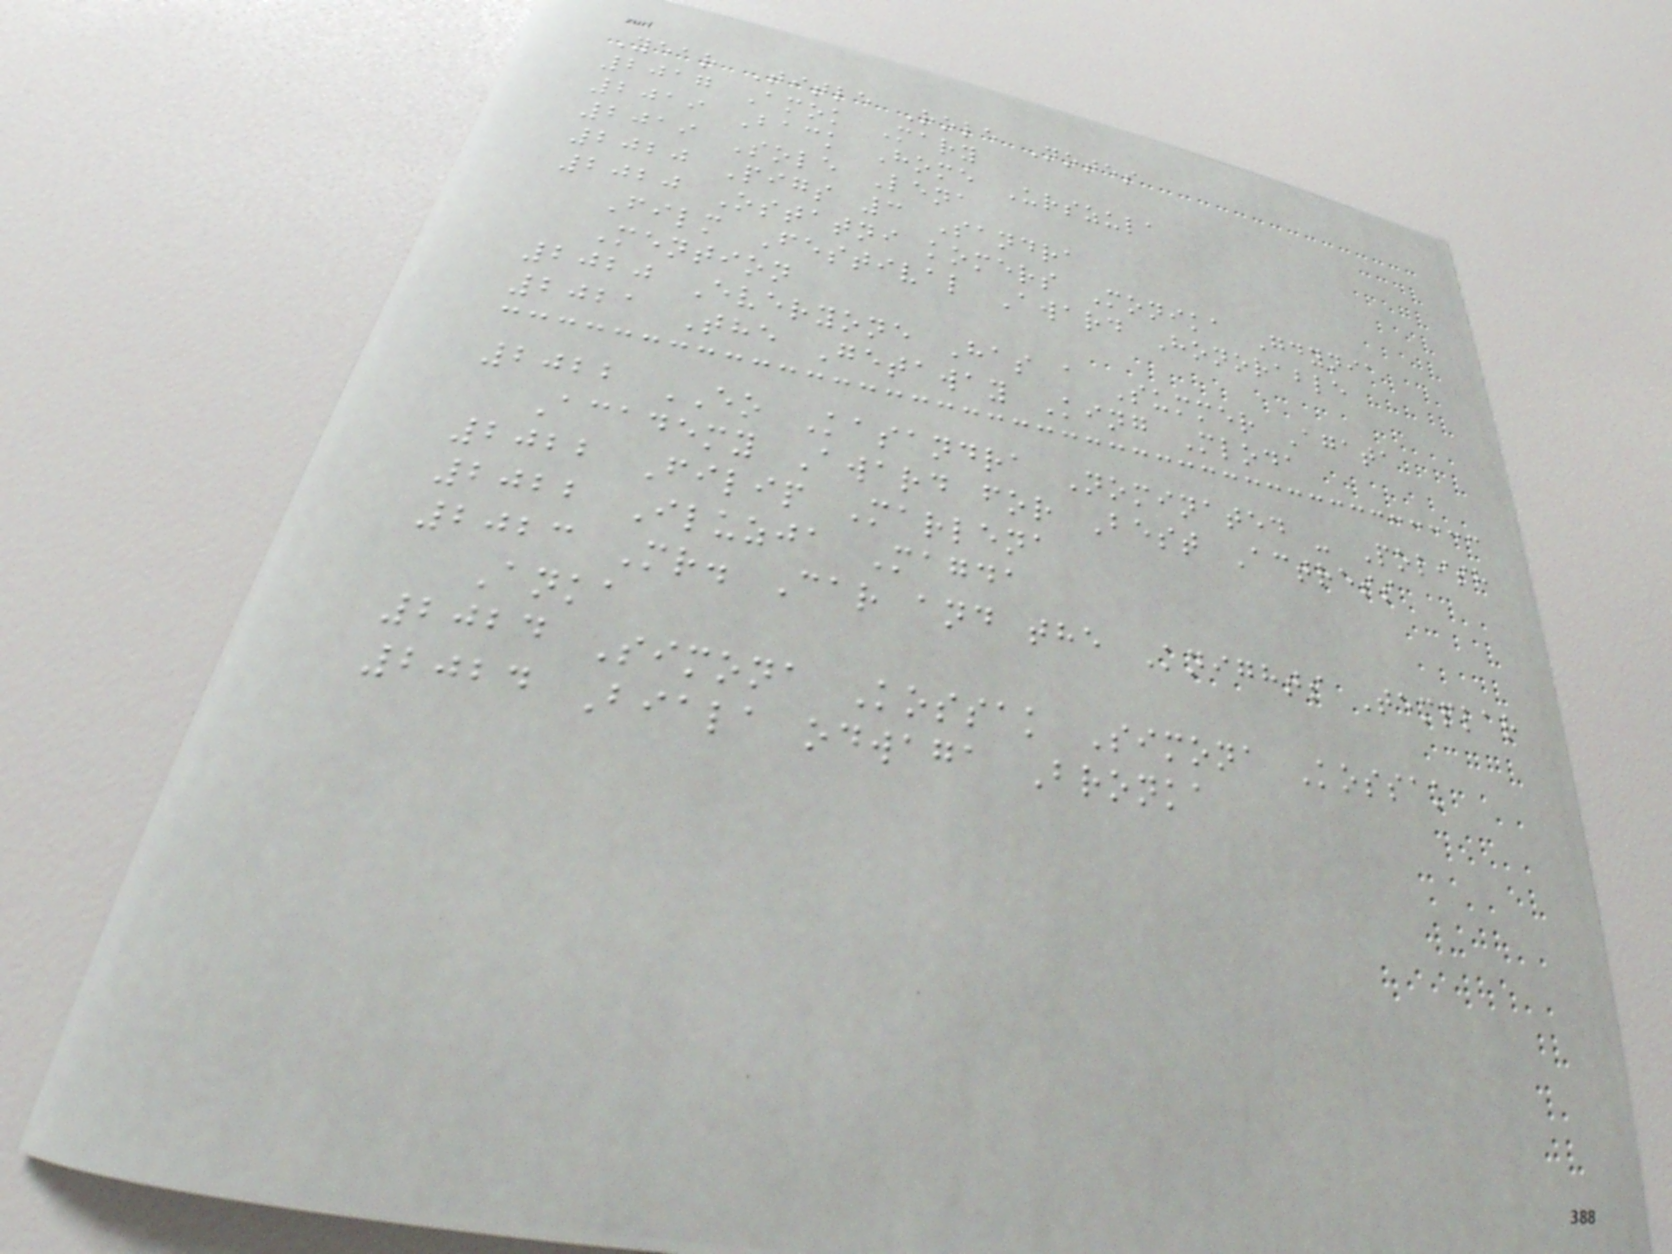Year Title Role Notes
2017 Amok Mary
2019 Back Home Urszula
2019 Sole Lena
2020 Pigs 3 Sandra
2020 Ostatni komers Monika Gdynia
Film Festival Award Honorable
Mention
2020 Everyone Has a Summer Agata
2021 The Getaway King Mloda
2022 EO Kasandra Nominated - Polish
Academy Award for Best Actress
2022 Filip Marlena
2022 Iluzja Magda
2023 Mr. Car and the Knights Templar
Anka
2024 Simona Kossak Simona Kossak
2024 Biala odwaga Bronka
